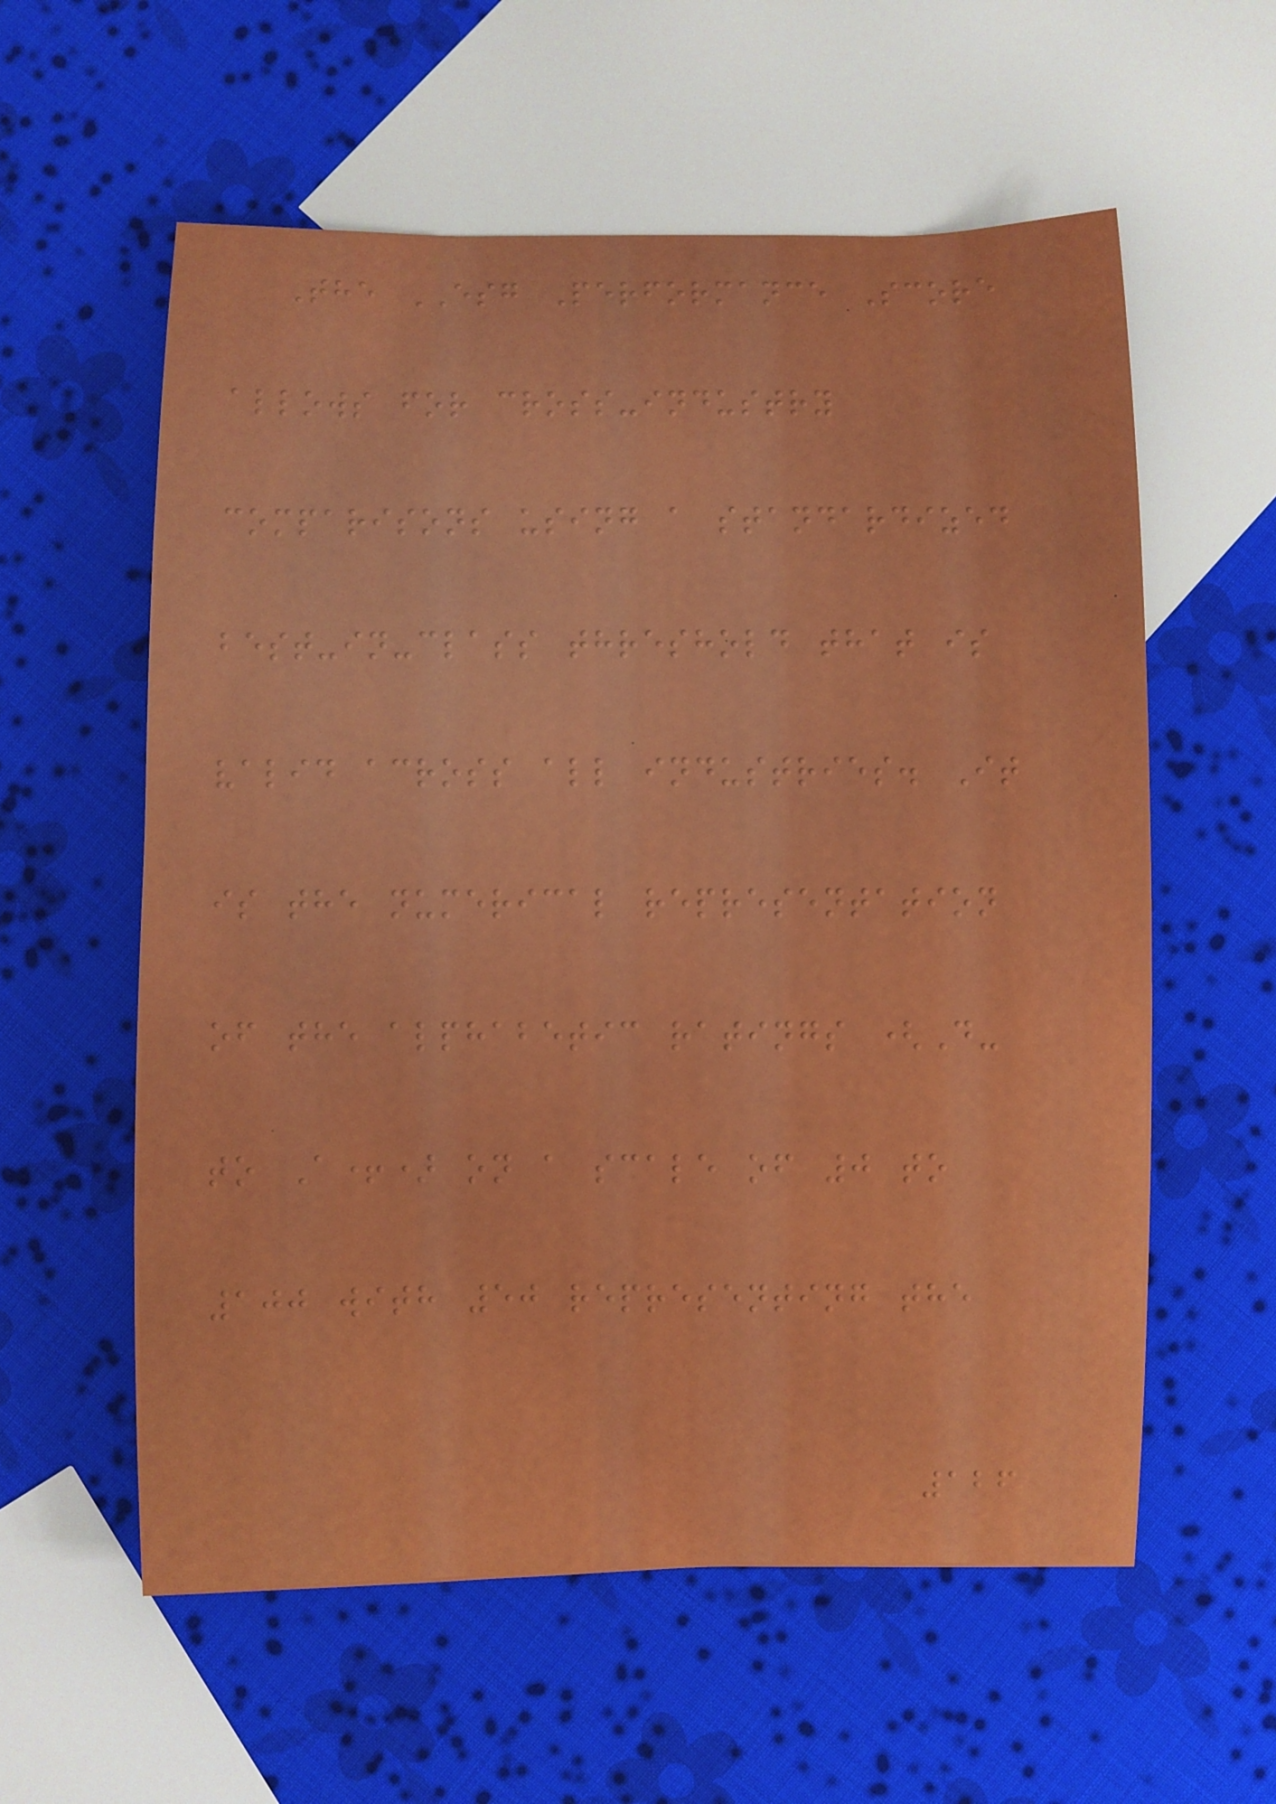The ESG Performance Score
allows for cross-industry
comparisons using a standardized
best-in-class threshold that is
valid across all industries. It
is the numerical representation
of the alphabetic ratings (D-
to A+) on a scale of 0 to
100 with 50 representing the
126
